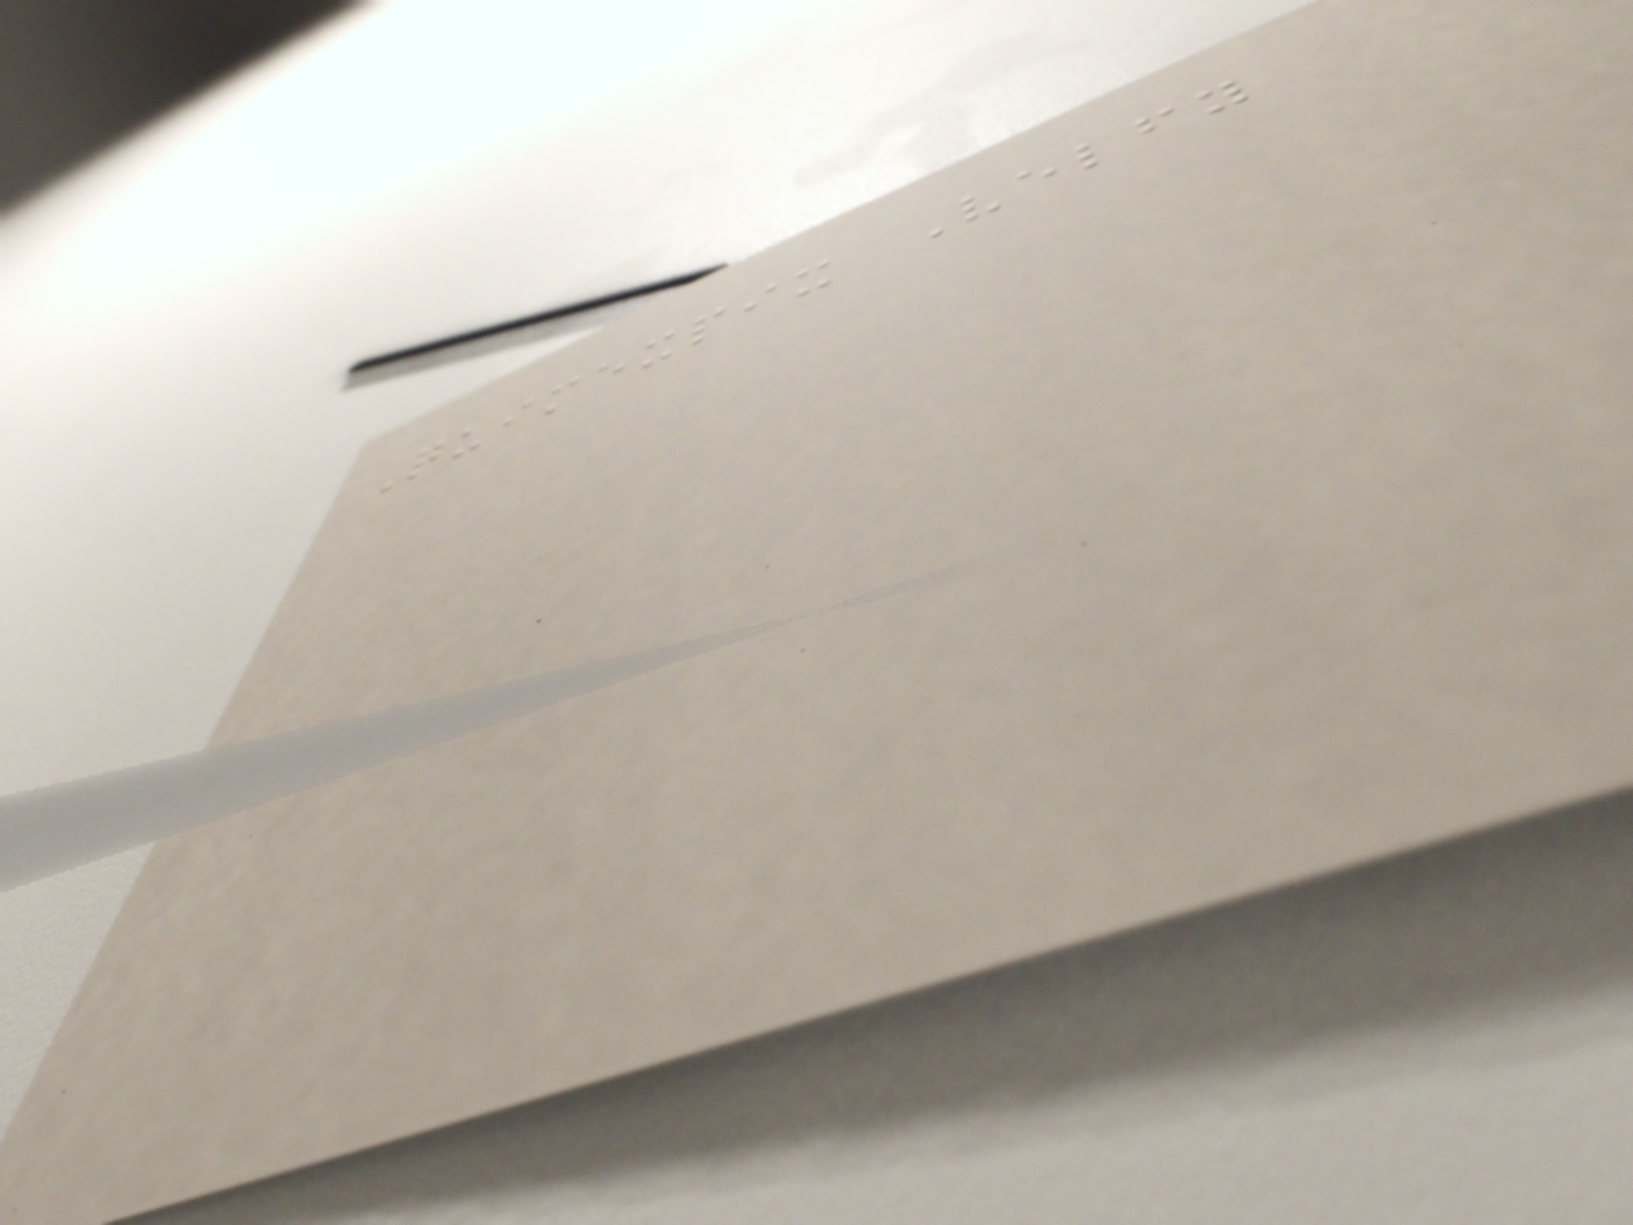Quimexpix Velfy
